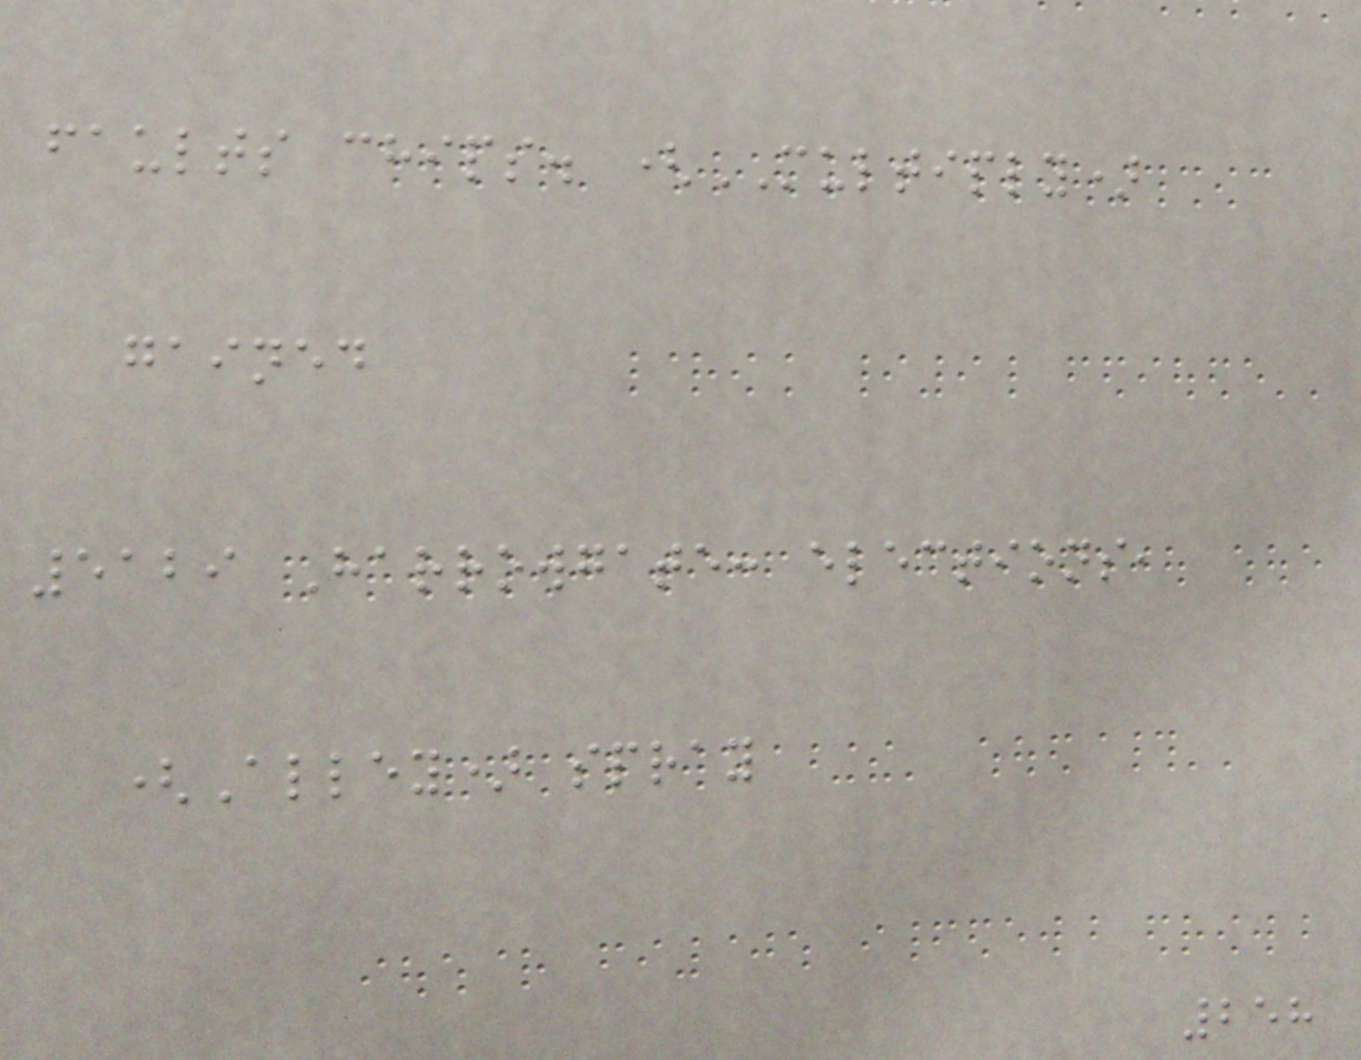faults chips. (MULTIPLY)
gained
5129 Harrowgate: elections,
(Alley) spray
258
